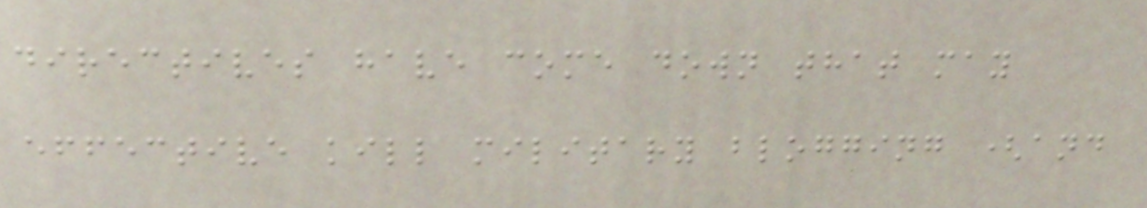directives have come down that may
effective kill military blogging (and
